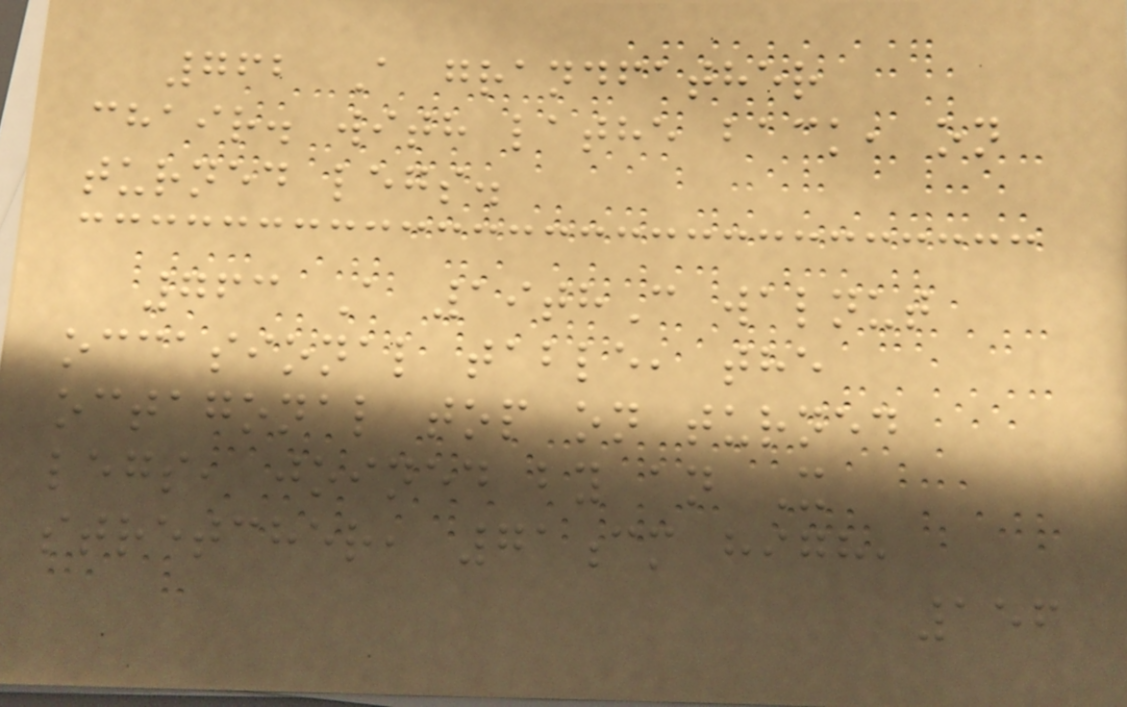762 A grandfather
chair. with lathe back, on
turned legs.
763 A 19thC walnut
occasional table, the
octagonal top on turned
legs, joined by an X
stretcher, 71cm high,
156
